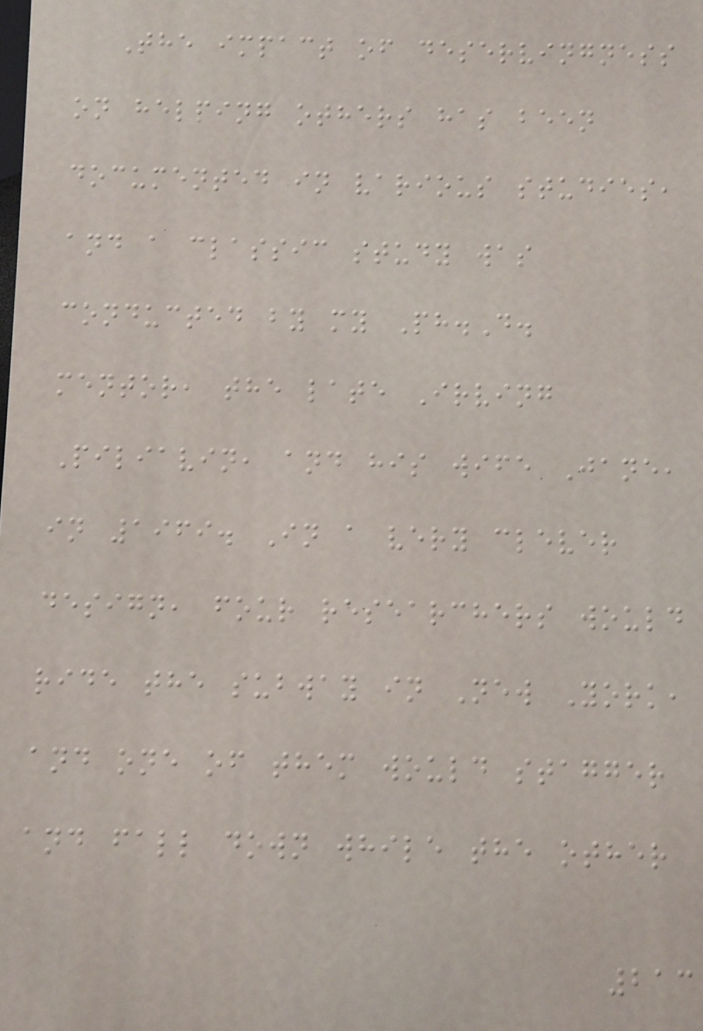The impact of deservingness
on helping others has been
documented in various studies,
and a classic study was
conducted by my Ph.D.
mentor, the late Irving
Piliavin, and his wife Jane,
in 1969. In a very clever
design, four researchers would
ride the subway in New York,
and one of them would stagger
and fall down while the other
213
